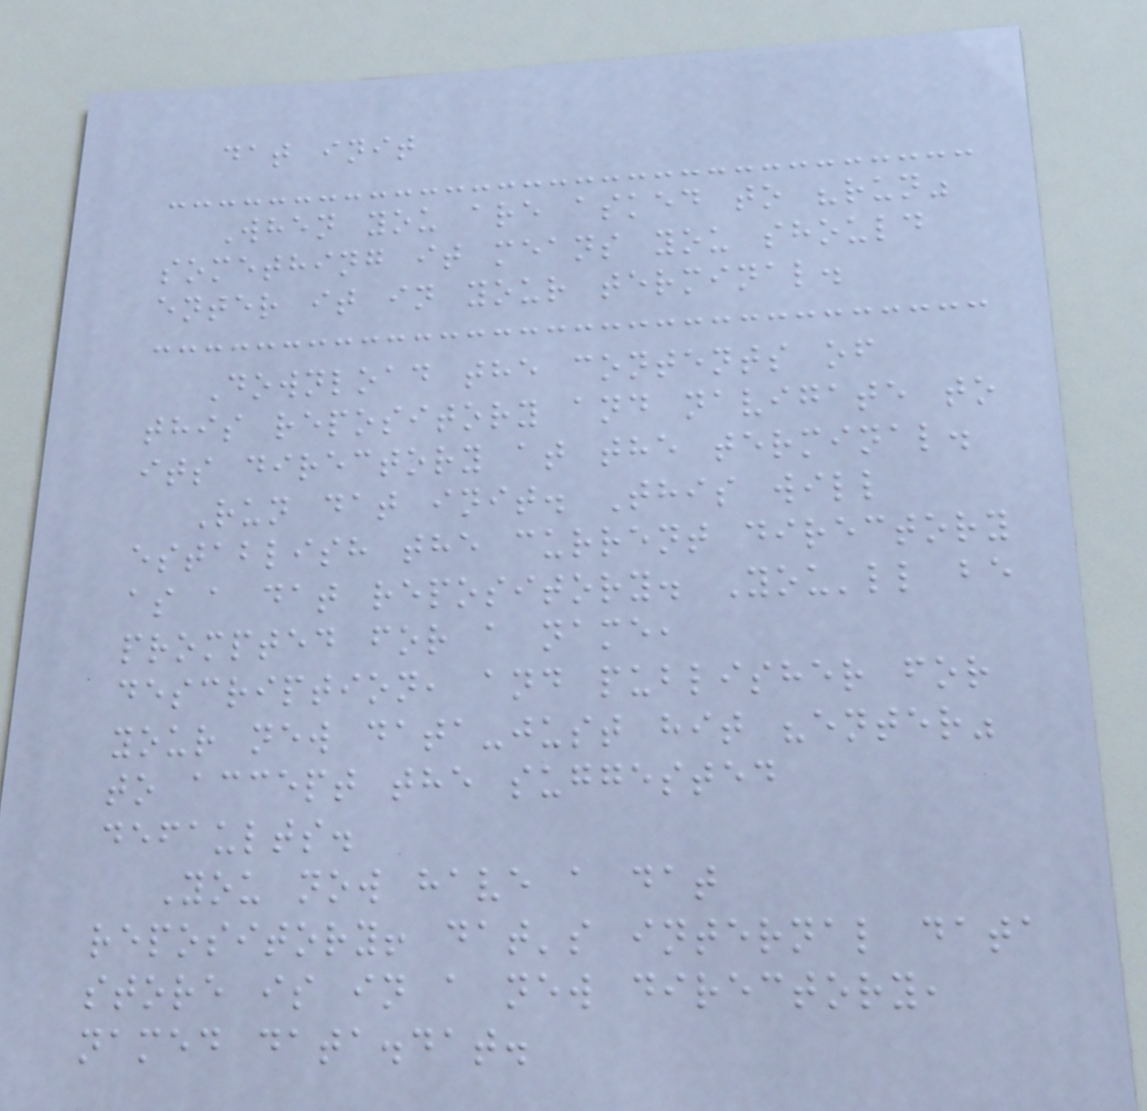dat init
When you are asked to "run"
something it means you should
enter it in your terminal.
Download the contents of
this repository and navigate to
its directory at the terminal.
Run dat init. This will
establish the current directory
as a dat repository. You'll be
prompted for a name,
description, and publisher for
your new data-just hit "enter"
to accept the suggested
defaults.
You now have a dat
repository! dat's internal data
store is in a new directory,
named data.dat.
